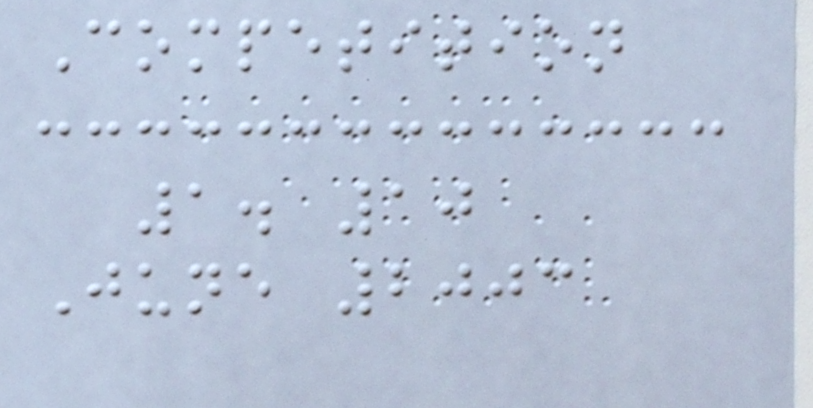Competition
1. 10
June 2003
